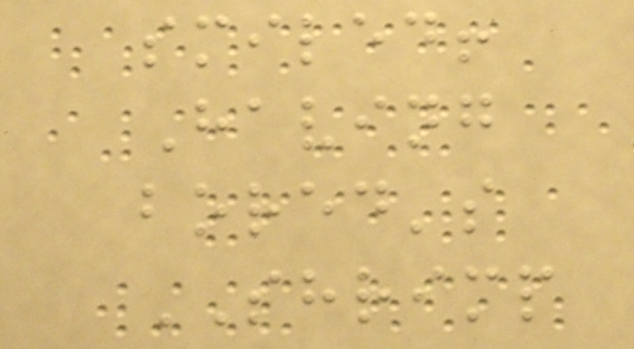smiled!
Having
bored's
SHRIMP
